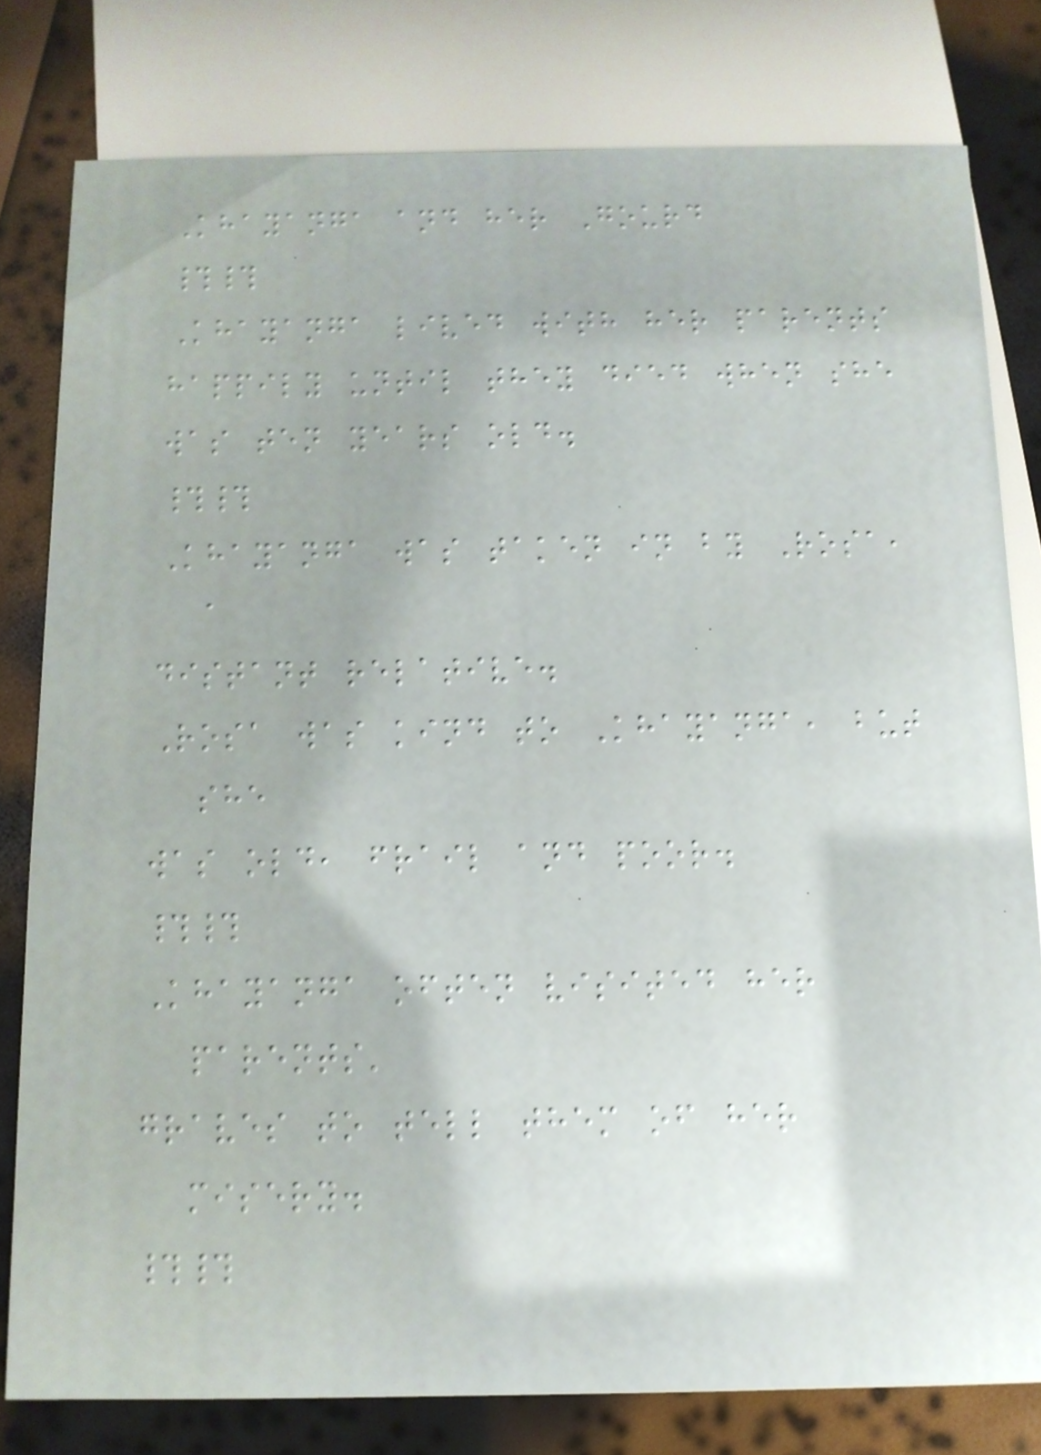Khayanga and her Gourd
##
Khayanga lived with her parents
happily until they died when she
was ten years old.
##
Khayanga was taken in by Rosa,
a
distant relative.
Rosa was kind to Khayanga, but
she
was old, frail and poor.
##
Khayanga often visited her
parents'
graves to tell them of her
misery.
##
